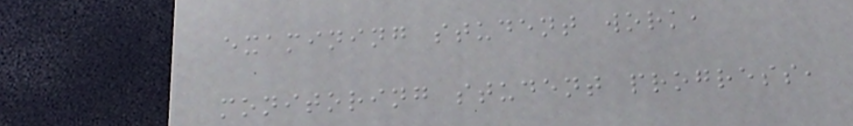examining student work,
monitoring student progress,
